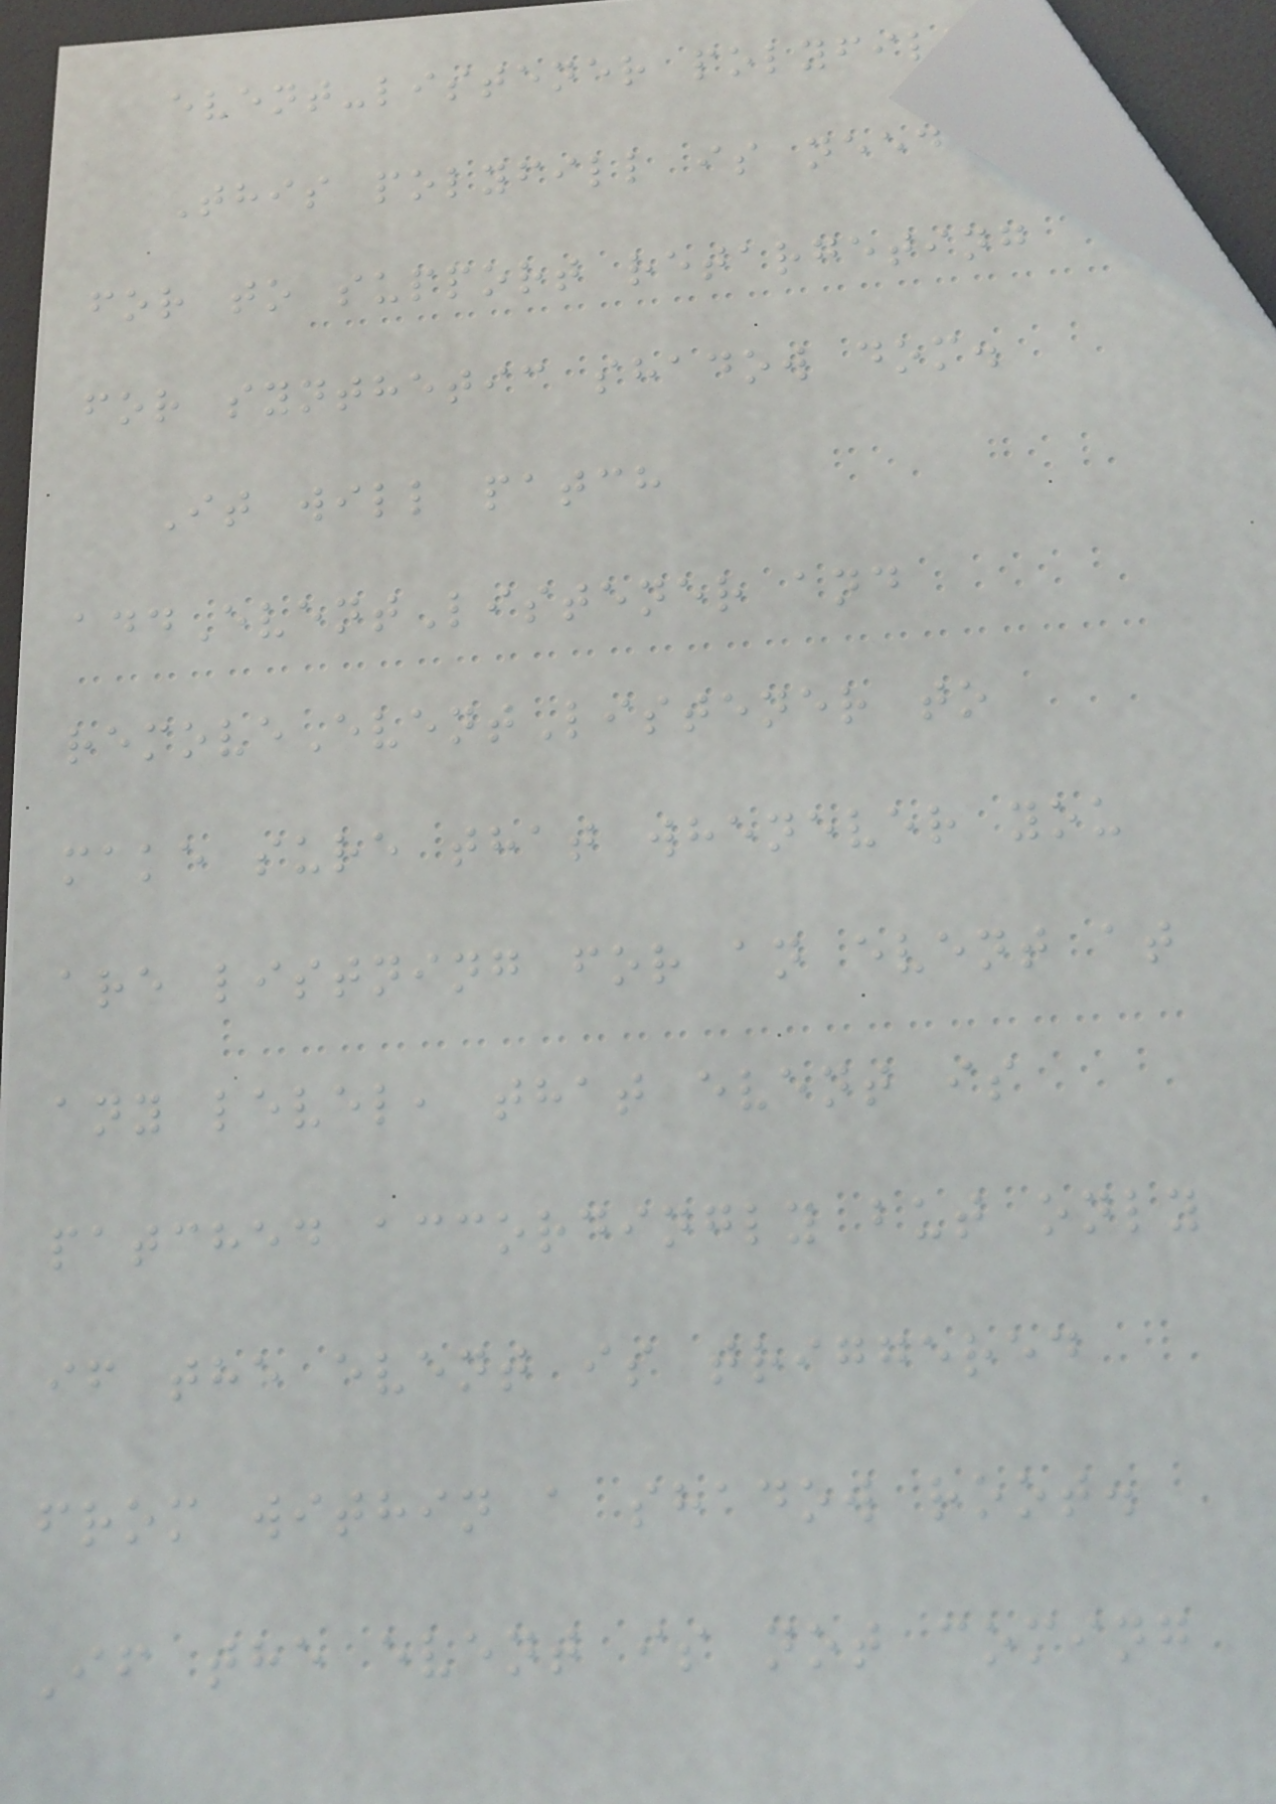event-listener polyfill
This polyfill is needed
for to support retargeting
for synthetic shadow dom.
It will patch
addEventListener and
removeEventListener to
make sure that whenever you
are listning for an event at
any level, that event is
patched accordingly but only
if the event is triggered
from within a shadow root.
If the event is not coming
